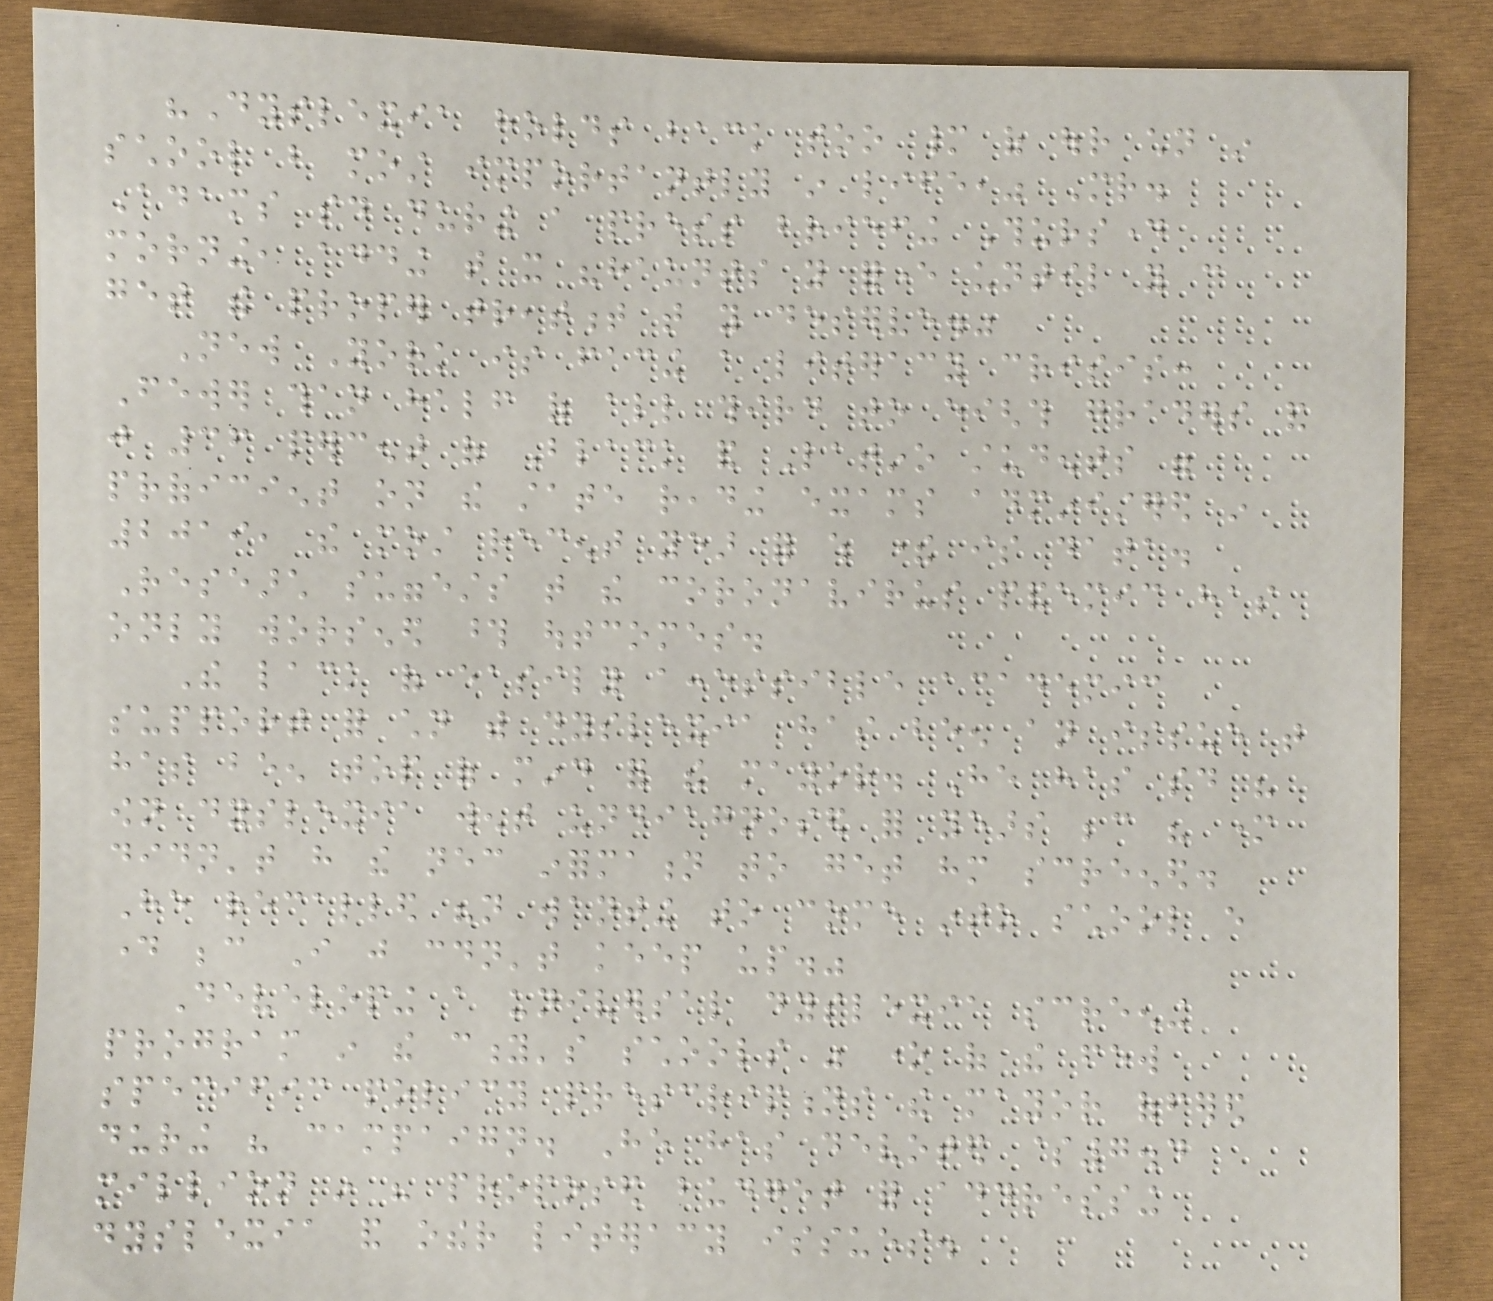"Dyslexia holds back too many of our children in
school but most importantly in life," Mr.
Adams said during a press briefing Thursday
morning, adding that it "haunts you forever until you can
get the proper treatment that you deserve."
New York is facing a literacy crisis:
Fewer than half of all third to eighth graders and
just 36 percent of Black and Latino students were
proficient on the state reading exams administered in
2019, the most recent year for which there is data.
Research suggests that the coronavirus pandemic has
only worsened those outcomes.
The lack of easily accessible academic
support for children with dyslexia has been an issue that
has been top of mind for the mayor. He has said his
own dyslexia went undiagnosed for years because his mother
didn't have the necessary information to get him screened.
He recalled "not wanting to come into school every
day because I just couldn't keep up."
Developing a universal dyslexia screening
program in the city's schools was one of the few
specific policy prescriptions the mayor offered
during his campaign. He has devoted $7.4
million in his proposed budget for addressing
dyslexia and other literacy issues.
